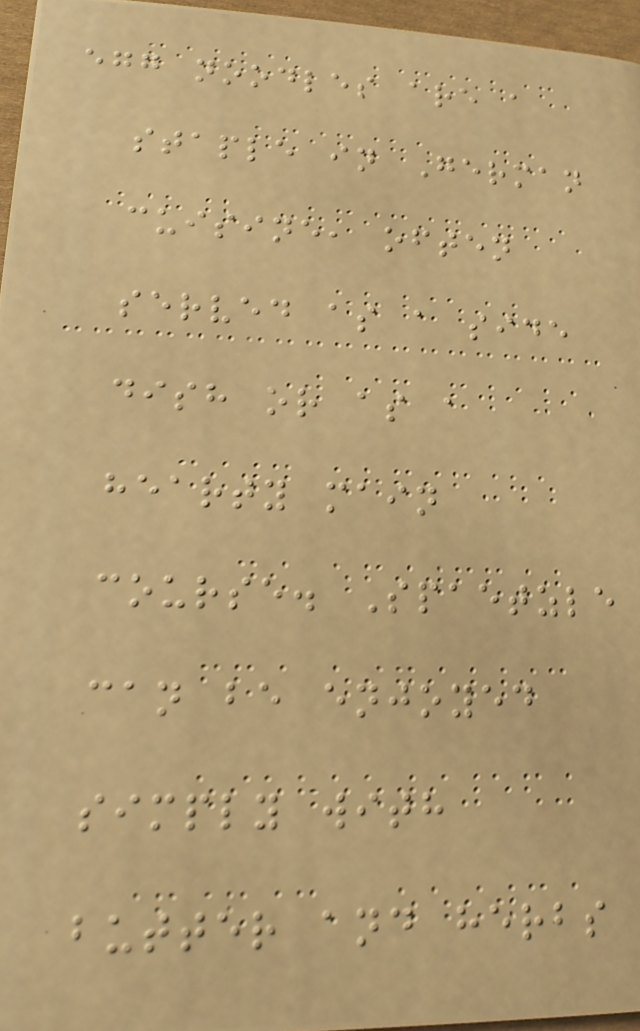egg noodles are a
staple in German
cuisine, often
served as a side
dish or as a
hearty main
course. Spaetzle
can be enjoyed
simply with
butter and herbs
